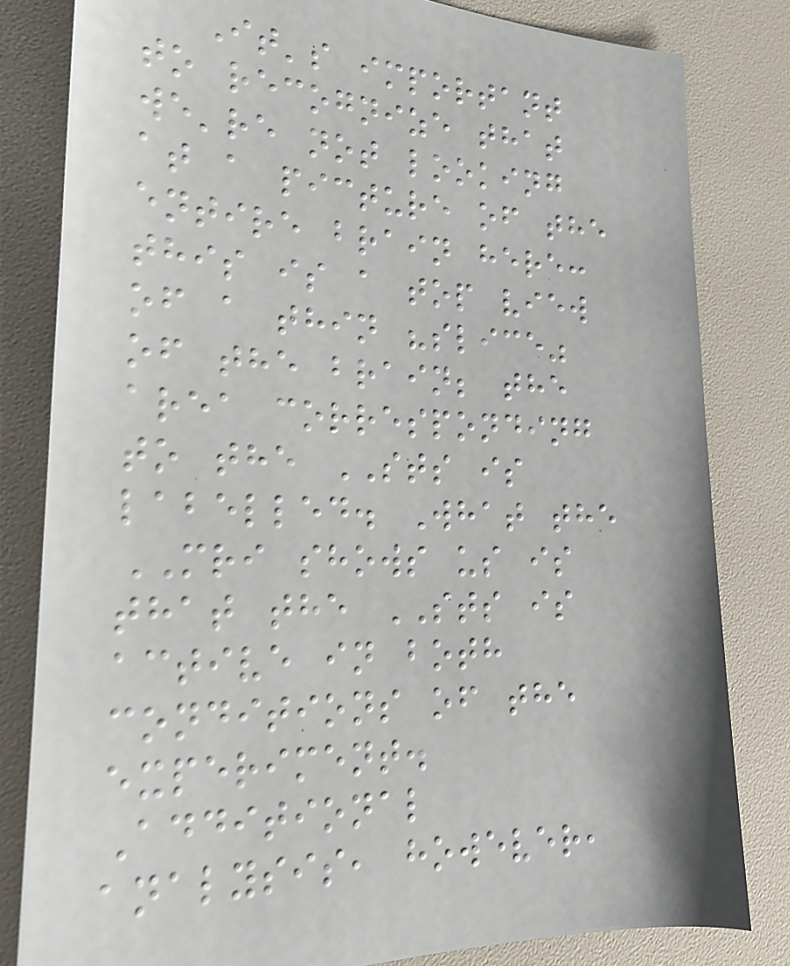It's important
to recognize that
we're not looking
at a picture of the
entire brain here:
this is a top view
of a thin "slice"
of the brain; the
area corresponding
to the STS is
labelled. What the
MRI shows us is
that the STS is
active in both
conditions of the
experiment.
Additional
analysis, however,
